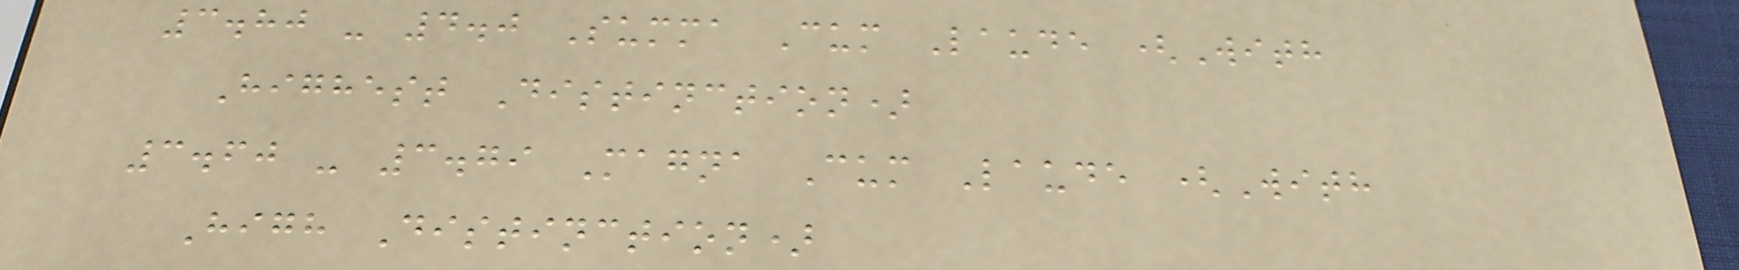3.80 - 4.0 Summa Cum Laude (With
Highest Distinction)
3.60 - 3.79 Magna Cum Laude (With
High Distinction)
